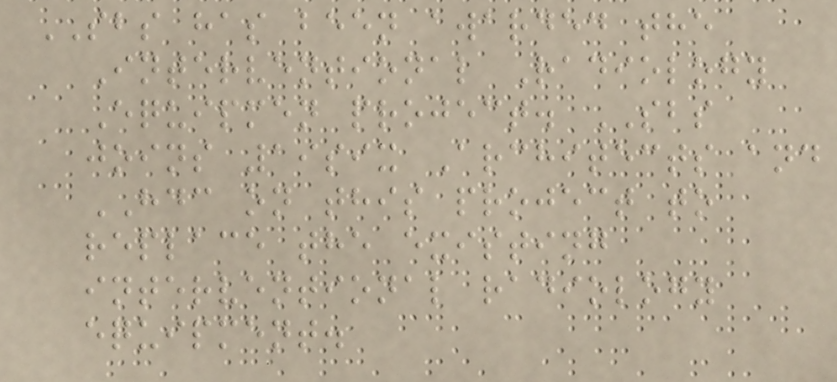SBS has been awarded the
Interventional Radiology
Equipmen project. SBS
joins 19six Architects and
HDC on this project to
replace the existing
interventional radiology
equipment.
